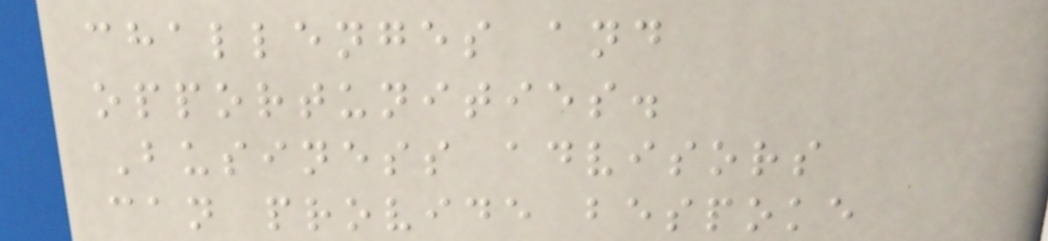challenges and
opportunities.
Business advisors
can provide bespoke
